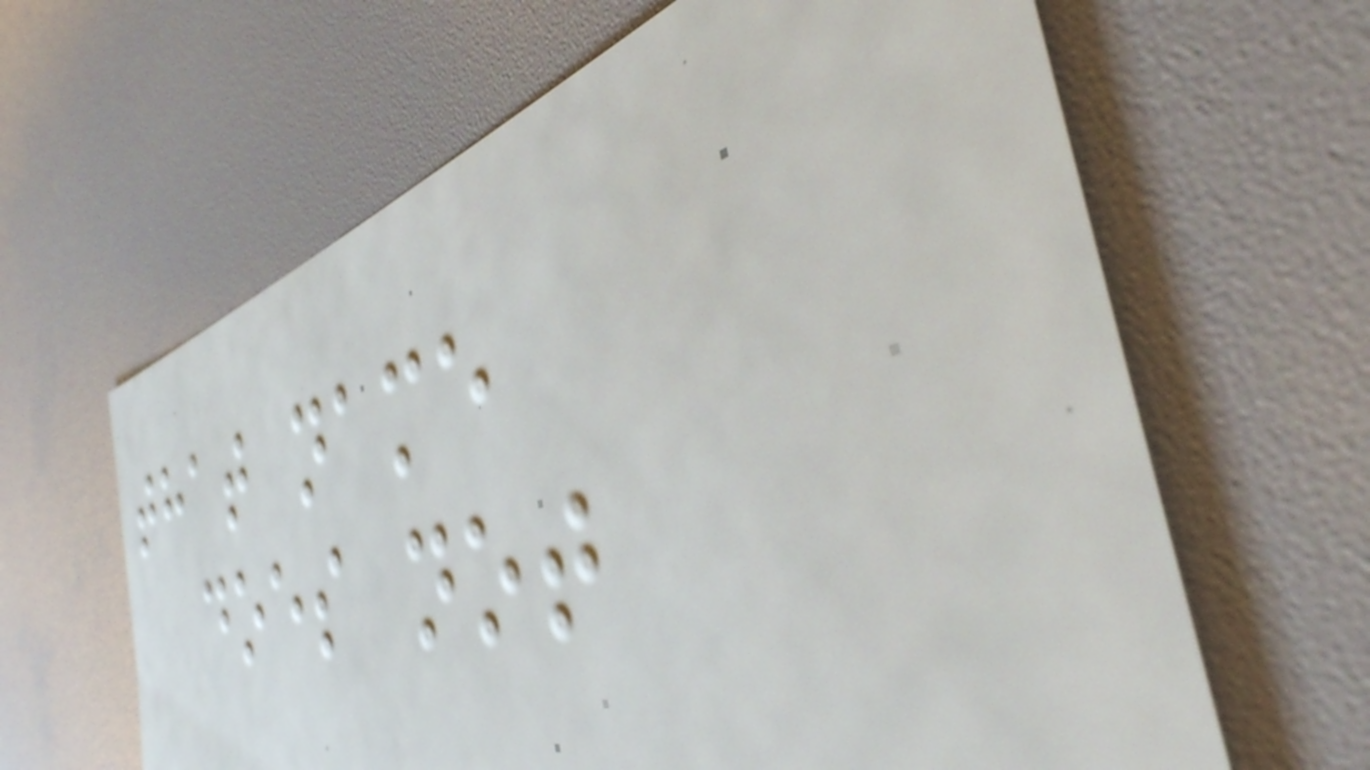that name
does not
